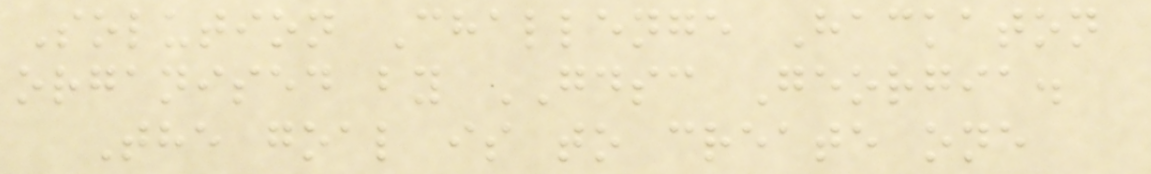Solution Challenge Hackaton
organised by GDSC Georgia.
The goal is to create one
